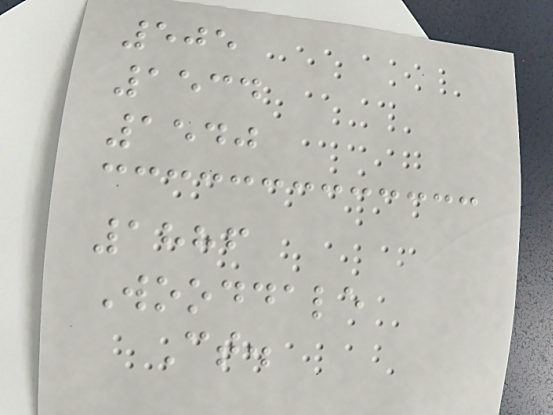505
1534
1540
1886
Wooddale
Ct.
